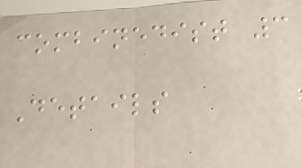combinedist 3
Details
